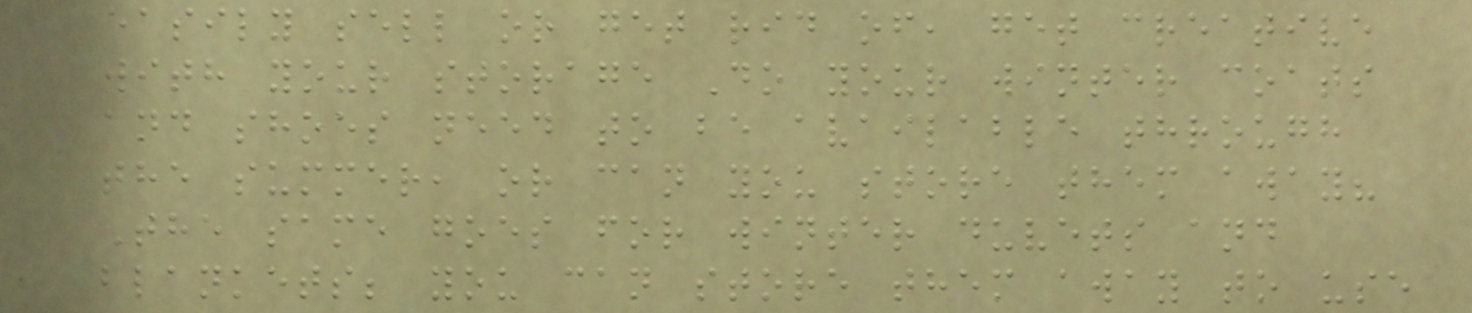easily sell or get rid of, get creative
with your storage Do your winter coats
and shoes need to be available through
the summer, or can you store them away?
The same goes for winter duvets and
blankets; you can store them away to use
